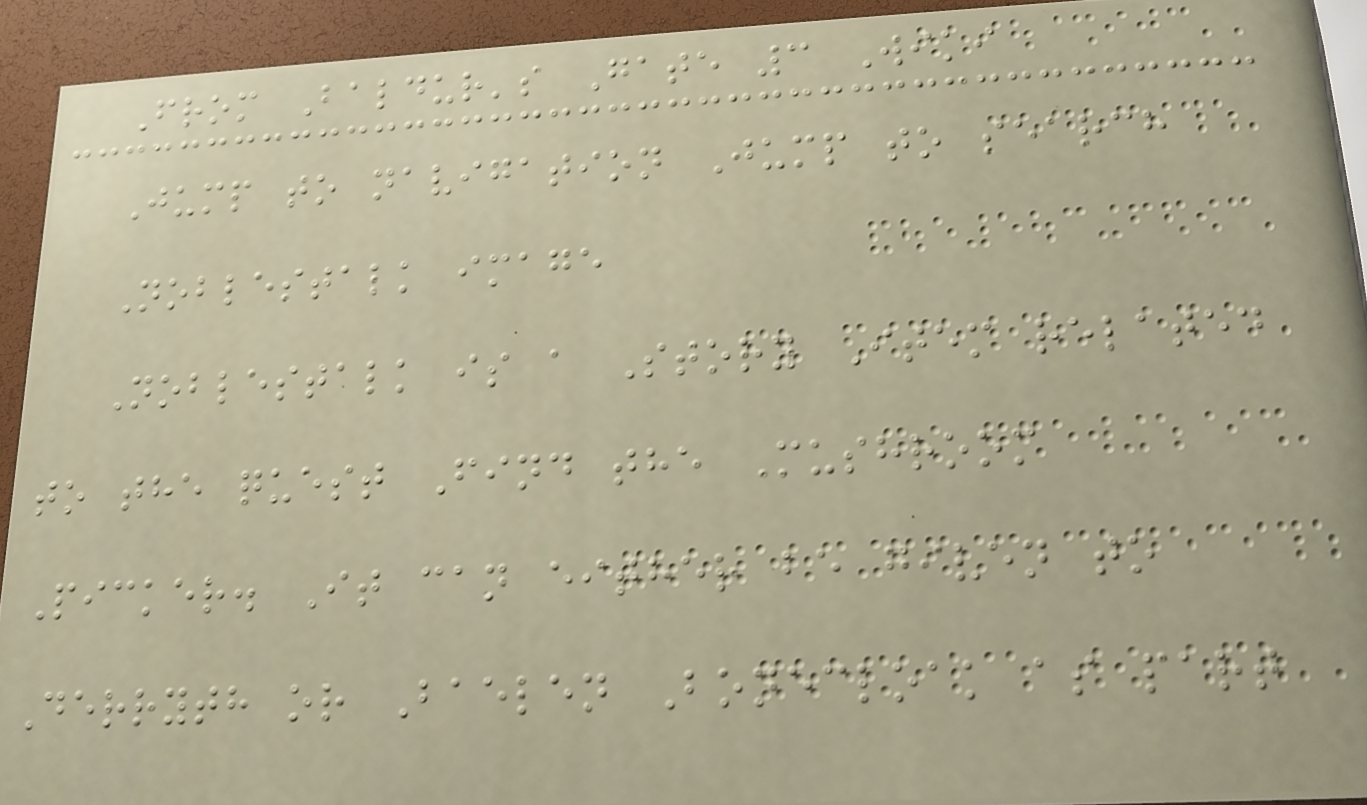From Baldur's Gate 3 Wiki
Jump to navigation Jump to search
Noblestalk image
Noblestalk is a Story Item related
to the quest Find the Mushroom
Picker. It can either be given to
Derryth or Baelen Bonecloak as part
